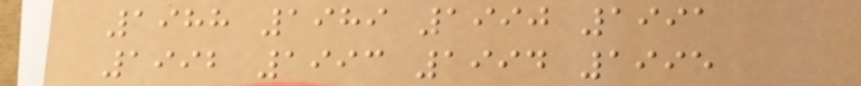1988 1989 1990 1991
1992 1993 1994 1995
